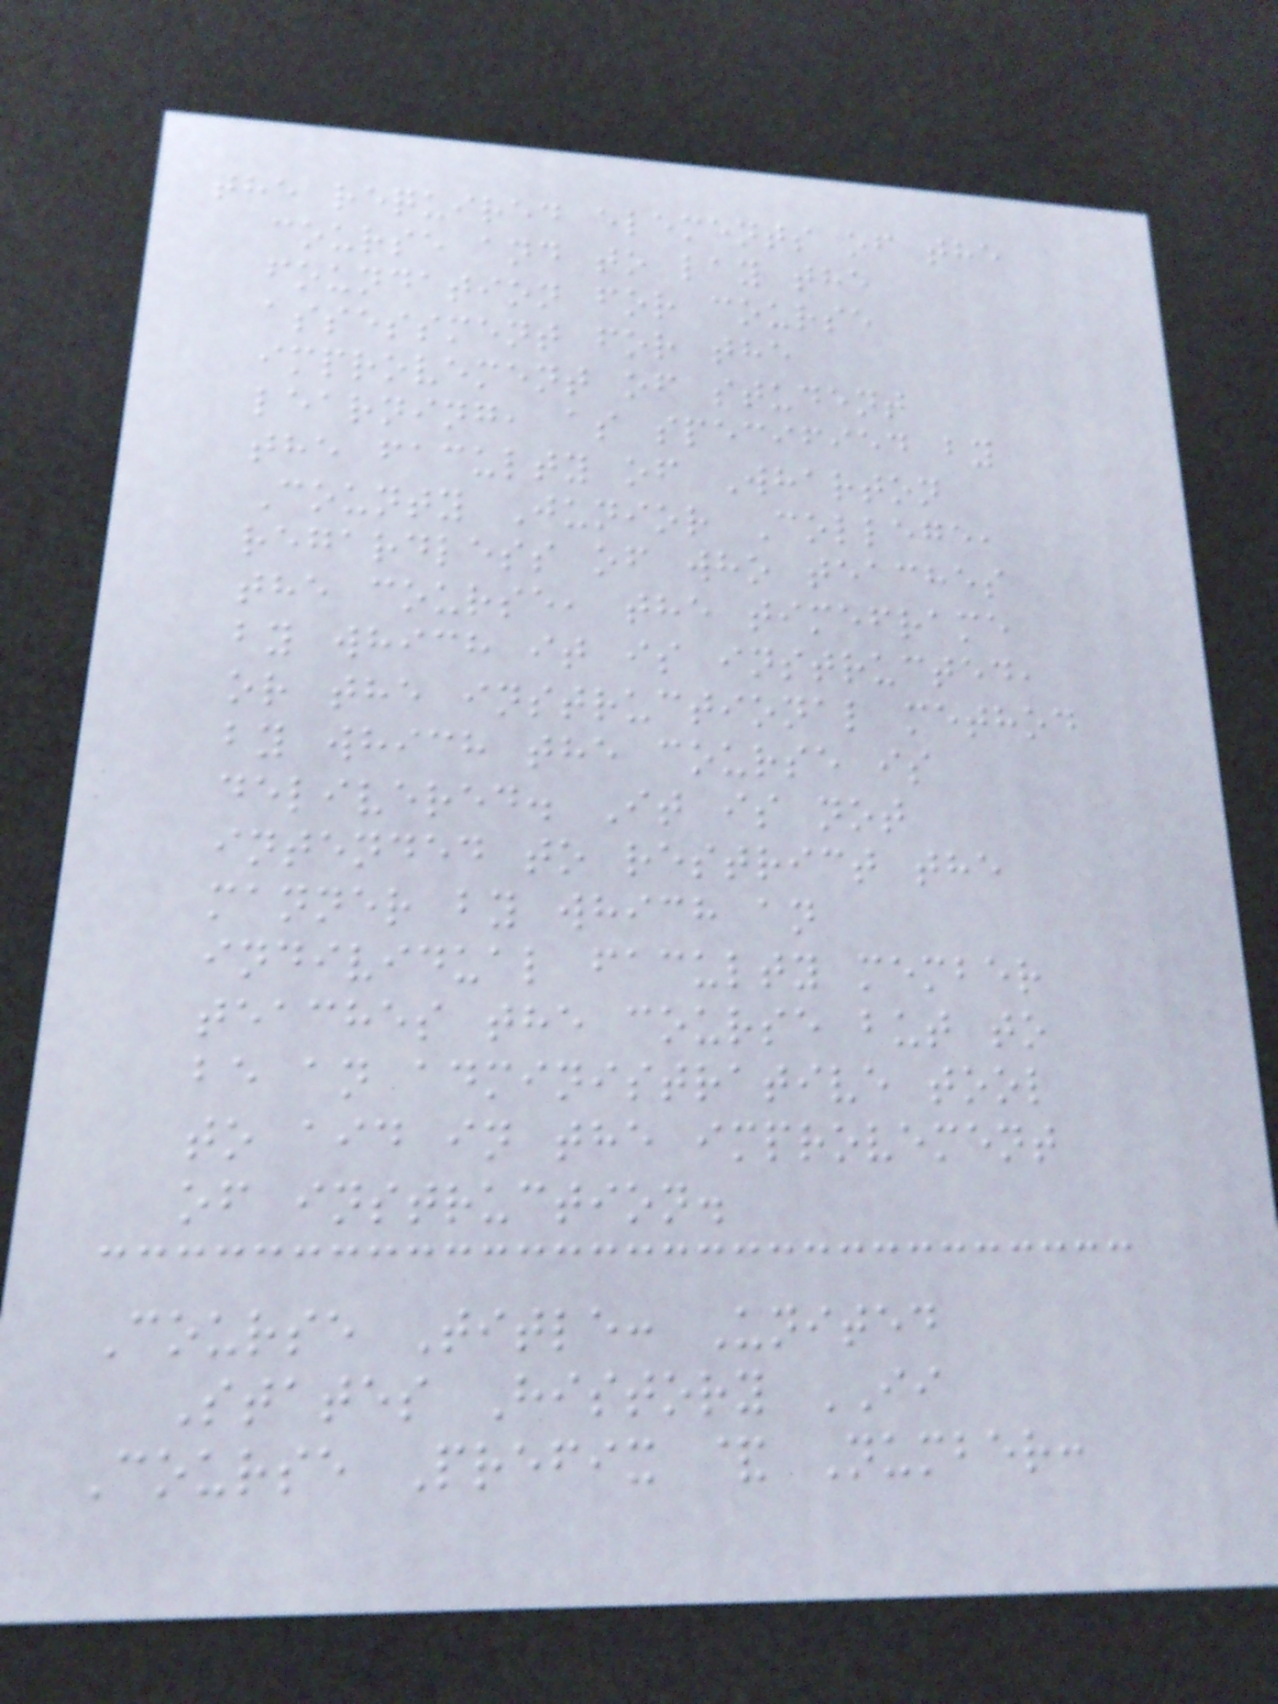the required elements of the
course and to lay the
foundation for course
assessment for the
improvement of student
learning, as specified by
the faculty of Wharton
County Junior College,
regardless of who teaches
the course, the timeframe
by which it is instructed,
or the instructional method
by which the course is
delivered. It is not
intended to restrict the
manner by which an
individual faculty member
teaches the course but to
be an administrative tool
to aid in the improvement
of instruction.
Course Title: United
States History II
Course Prefix & Number:
